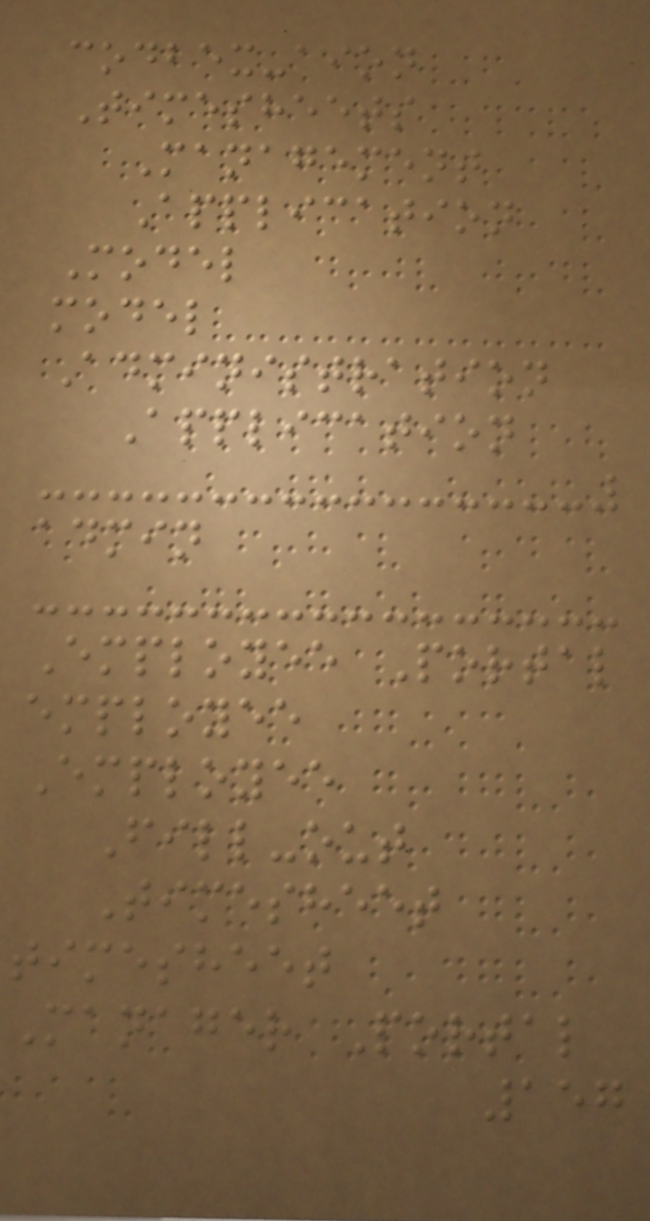codbex-aion
Timesheets
Management
Application
Model
model
Administration
Application
admin
Employee Portal
employee
Employee
Fill-out
Timesheet
timesheet
Manager Portal
157
